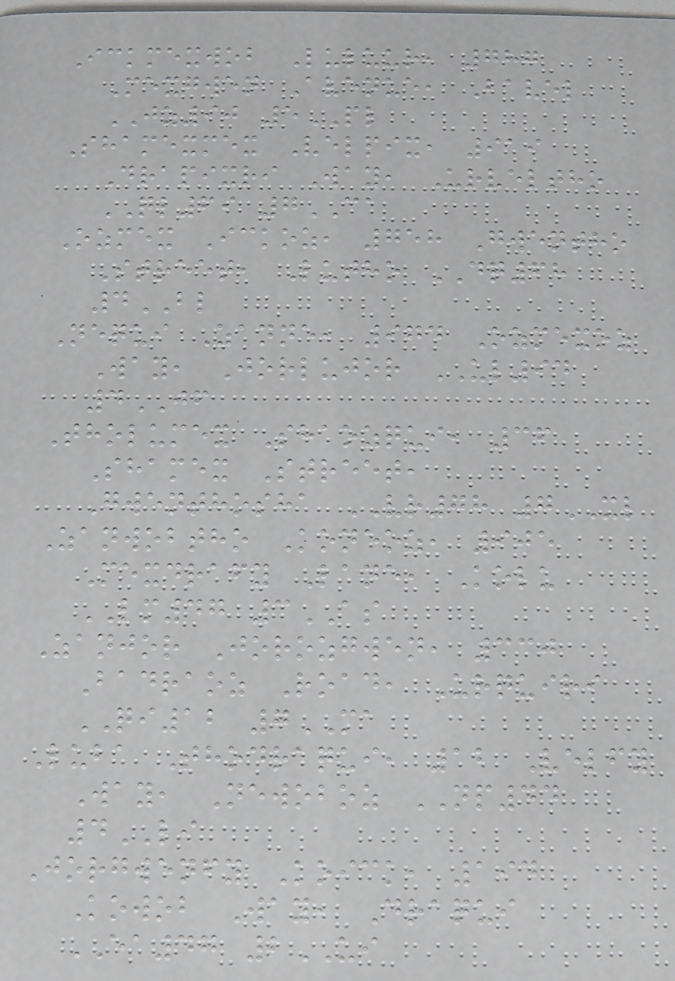Ickmexwob Luluur, 787
Mexgwen Avenue, Bavel
JZ90 5PL
Shamexmex Velpix, 919
Drapixri Way, Urveltho
QL69 7CA
Ozmex Ickoz, 758 Gwentho
Street, Lutho DQ68
4BL
Nequi Zanne, 974 Ozmexoz
Way, Jorlujor UL94
4JF
Tholumex Shaozqui, 36
Shamex Street,
Gwenthosha VR78 7XL
Zanwobtho Koneoz, 905
Mexdrafy Lane, Kolu
LM47 3AS
Zanjor Jorozgwen, 330
Badraoz Road, Urquiri
QI12 7MA
Luba Thodraqui, 12 Velfy
Way, Newoboz NP44
4LI
Jorgwenfy Koick, 194
Kowob Way, Draqui
EA47 2UI
